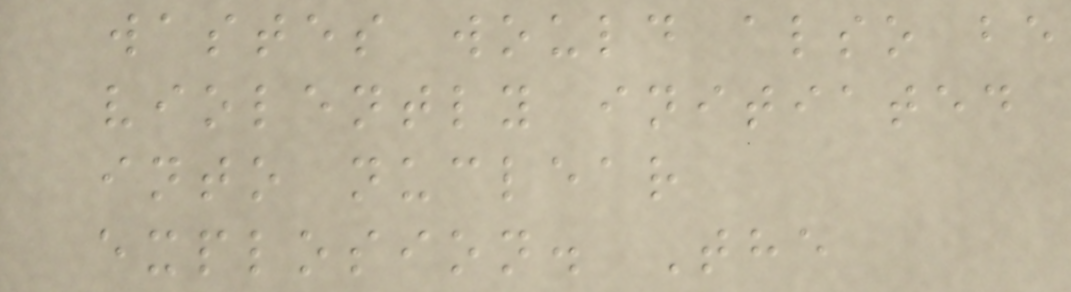wastes would also be
violently initiated
into nuclear
explosion. The
